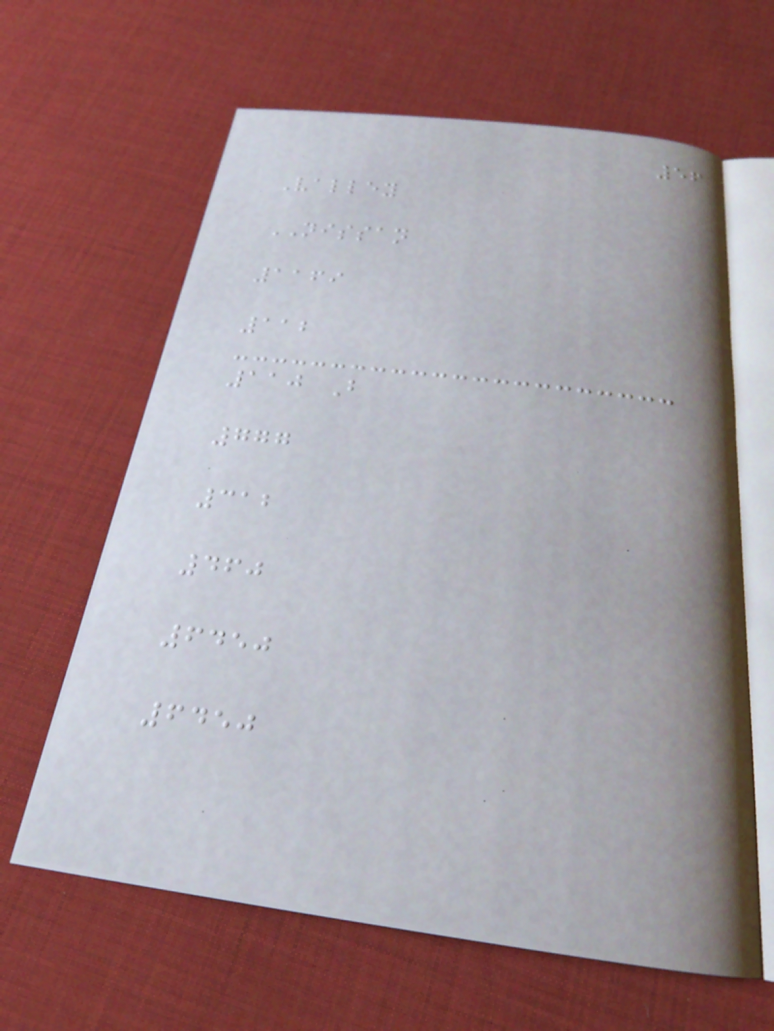56
Valley
NISSAN
1169
112
110 B
777
312
460
6450
6450
